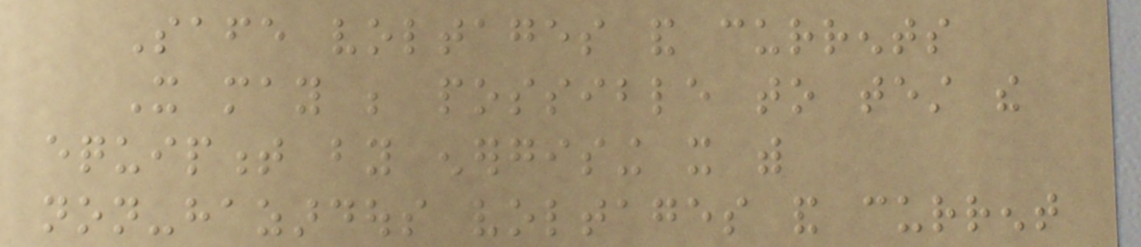Safe voltages and currents
It may be possible to test the
equipment by energising it with
non-hazardous voltages and current
